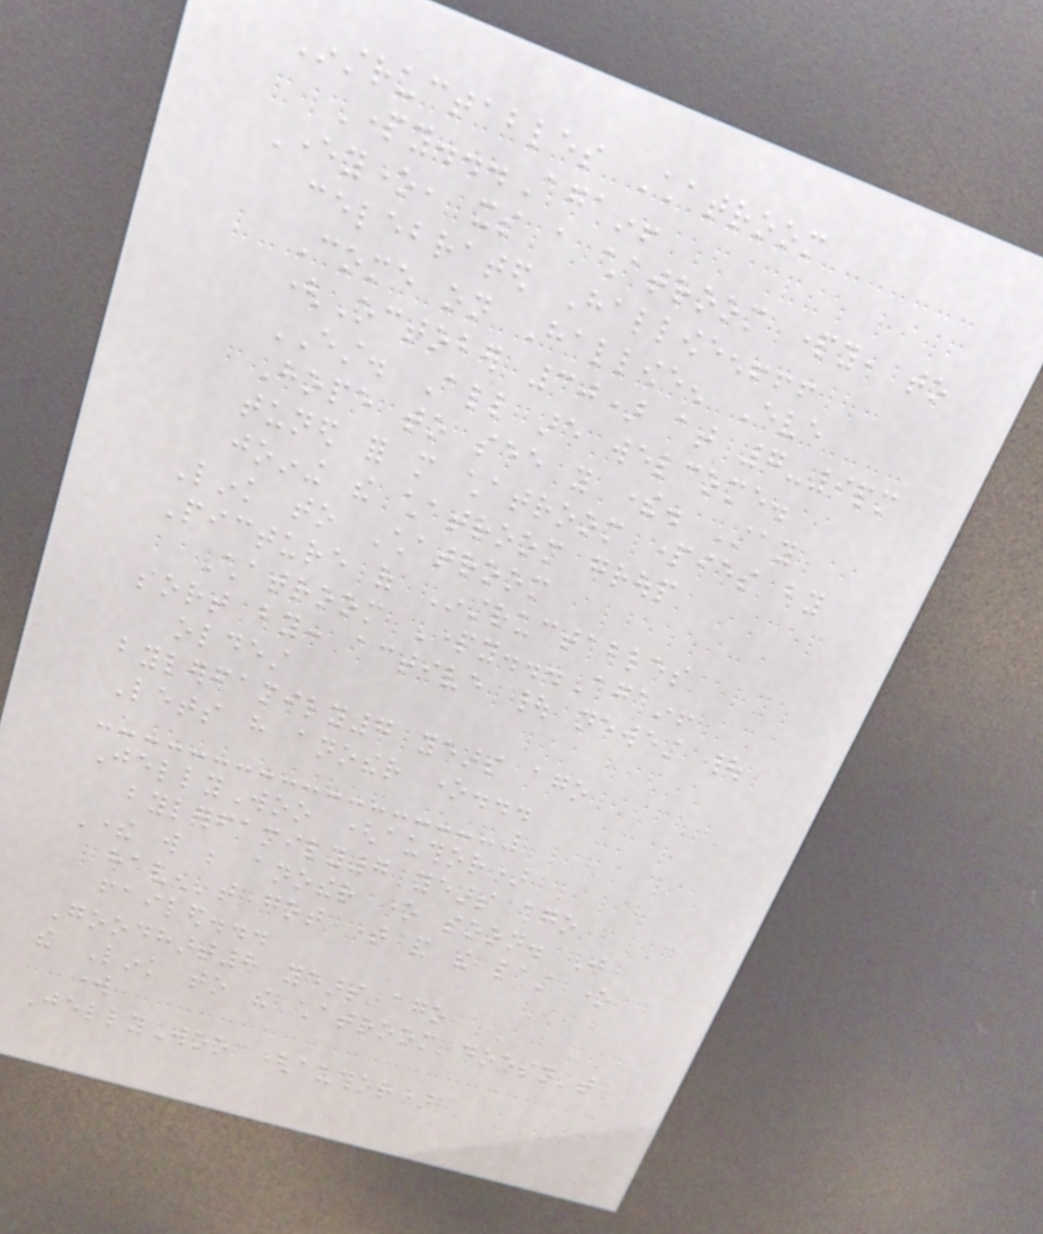Instructables Chatroom
Party...Again!
Everyone, its a chatroom party, to
celebrated Halloween!!!
Come on Halloween Eve
(October 30) at 7-9pm
EST. All are welcome.
Hope to see you there. Stay
tuned for more chatroom parties by
joining the chatroom group
Link to Chatroom
Picture of Instructables
Chatroom Party...Again!
sort by: active | newest |
oldest
bylerfamily7 years ago
Lets have another one...
JellyWoo (author)
bylerfamily7 years ago
There will be another one soon. Just
haven't got time and the last one
failed...
Goodhart8 years ago
the Link to the chatroom doesn't
work
JellyWoo (author)
